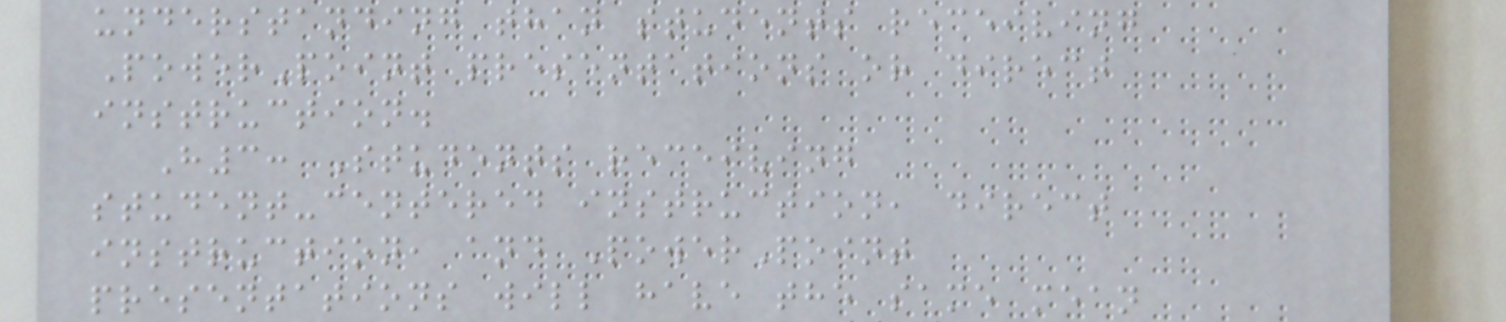understanding than students receiving
PowerPoint presentations or direct
instruction.
H3: Students receiving
student-centered instruction, direct
instruction, and PowerPoint
presentations will have the same mean
